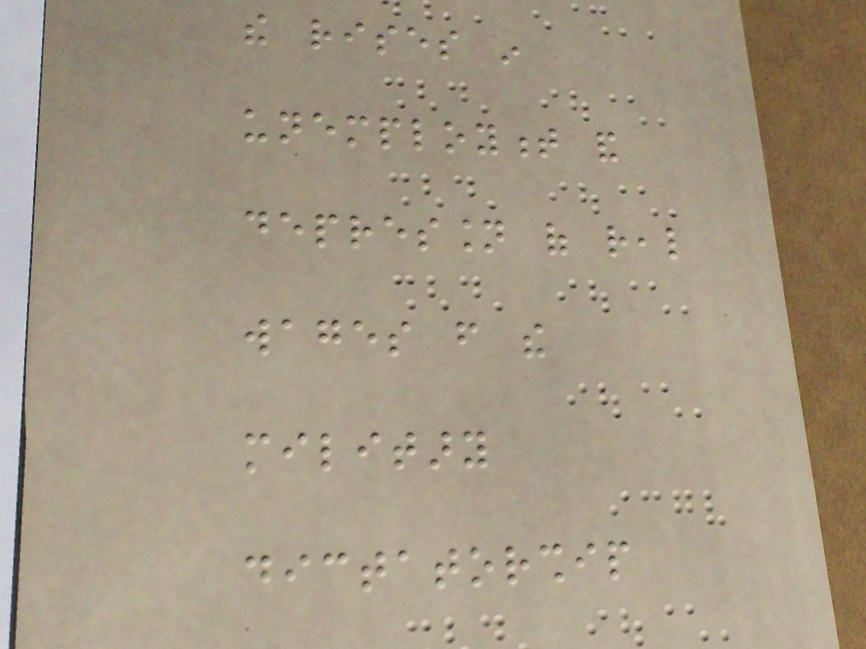the rises in
unemployment and
depression of real
wages from the
military
dictatorship
